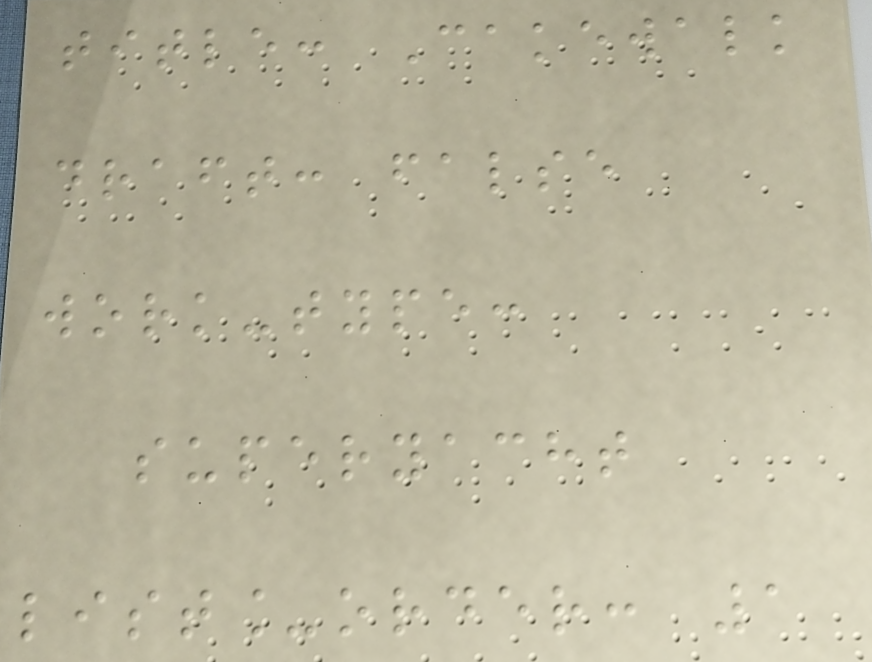title: Cakewalk
draft: false
work-type:
superyacht
list_order: 1
